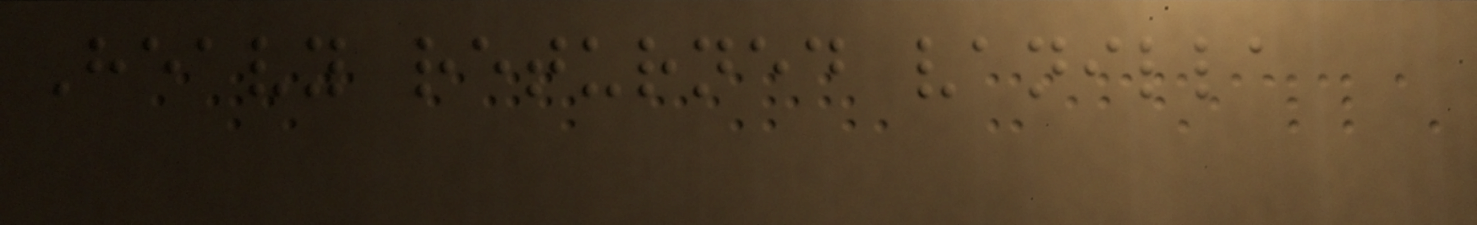Heavy returned vanilla
